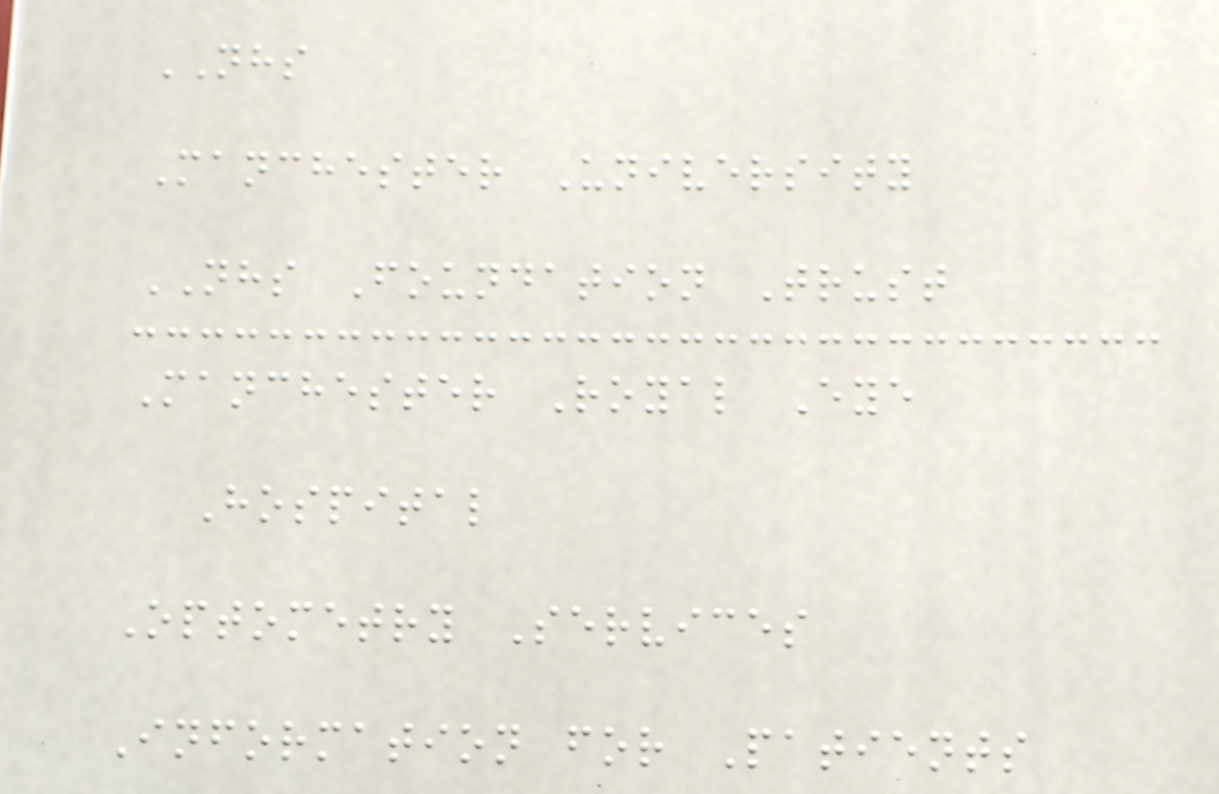NHS
Manchester University
NHS Foundation Trust
Manchester Royal Eye
Hospital
Optometry Services
Information for Patients
